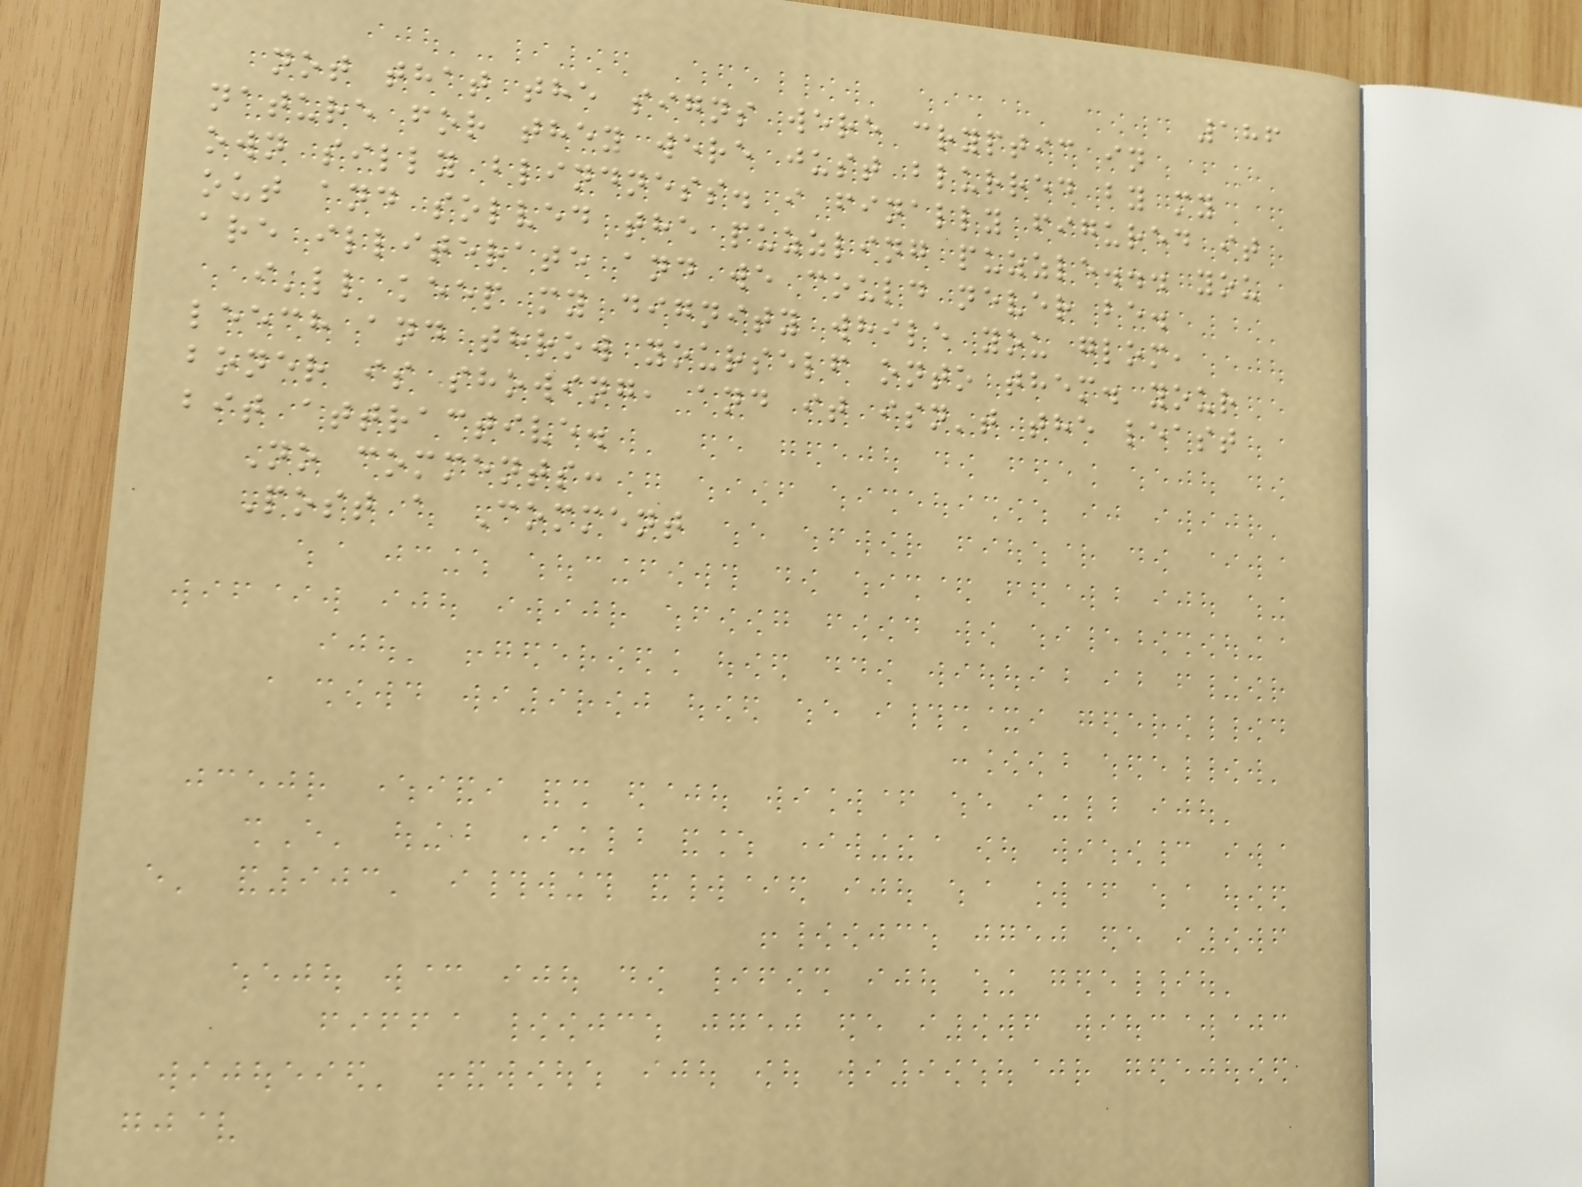186
not that the signs were cryptic in
nature for they were just blurred by my
own silly blindness. i finally figured it
out and solved the puzzling puzzle... you
are illiterate and we could never be.
i'll keep my dignity while you glom,
leech and throw yourself onto them. your
boner is showing, and it isn't the least
bit attractive.
No comments:
Post a Comment
